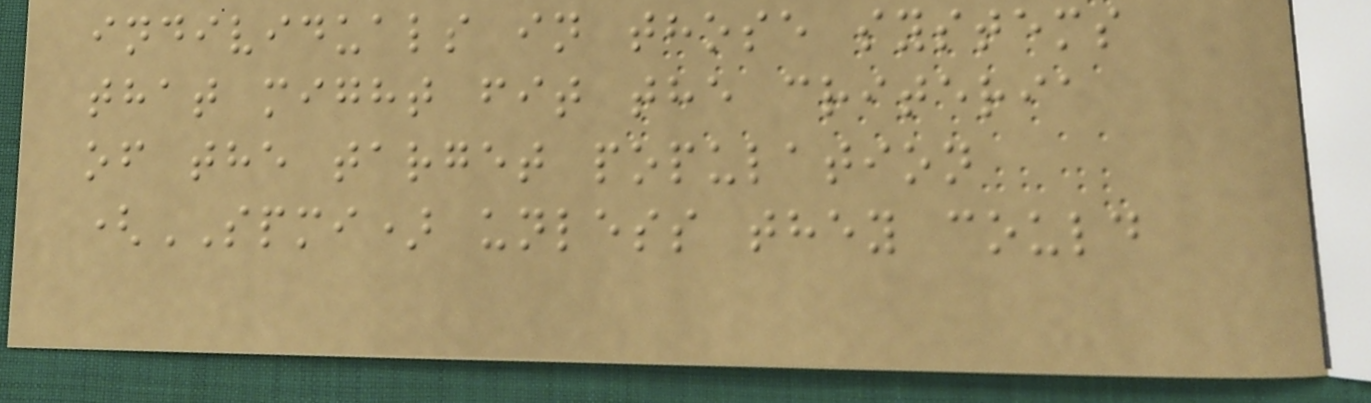individuals in those systems
that might fit the criteria
of the target population
(SPMI) unless they could
